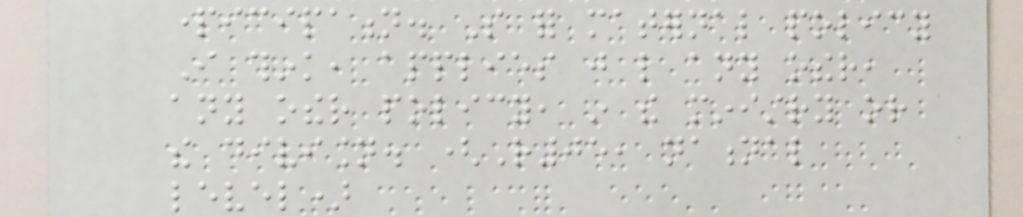participation. So for maternal policy
I think, applies just like any other,
any other policy, in the ministry or
the division. (R05, national
level)
